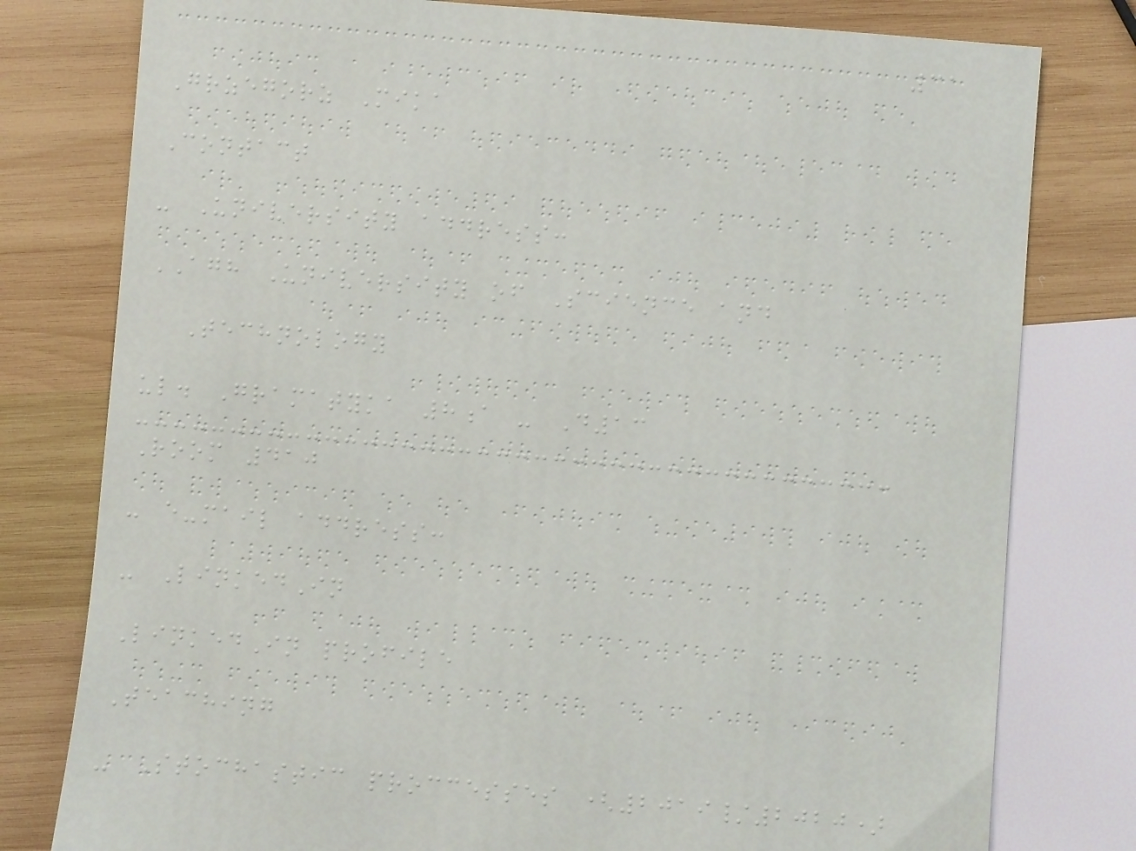31
Grzegorz Mika
Contact
- University address:
AGH University of Science and
Technology
ul. Gramatyka 8a - D13
Room 410
- e-mail address:
- LinkedIn
LinkedIn profile
Teaching
- Stochastic proccesses (2019/2020)
